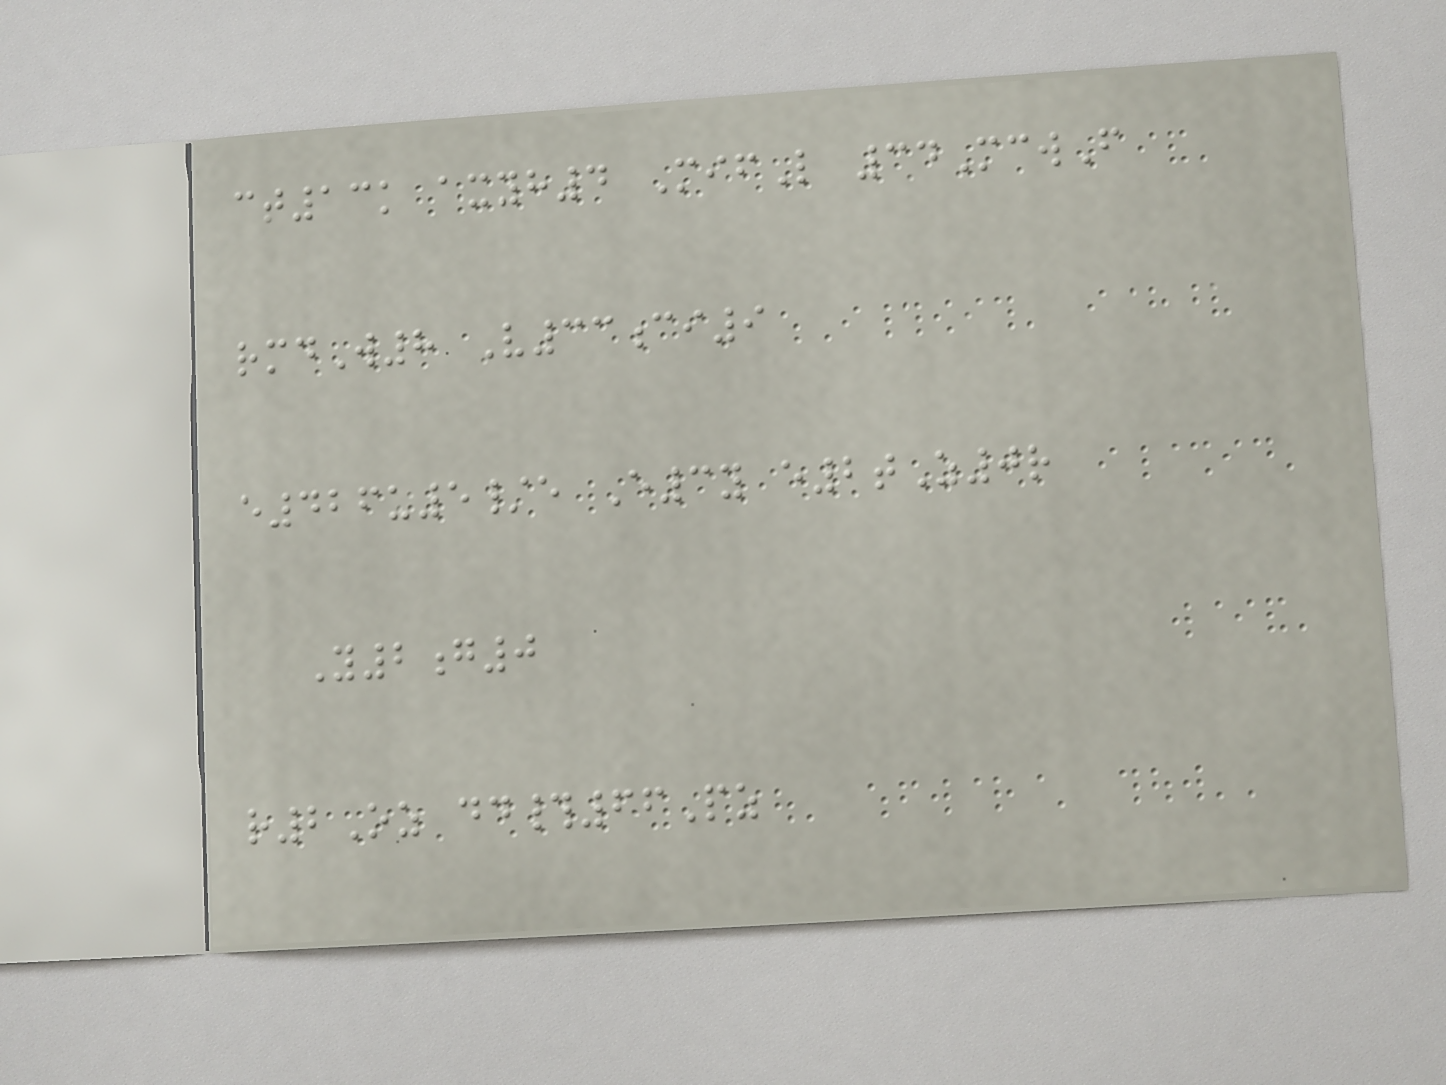ct13k axyh4 MifL 34McwF
rmdW8 V33ci9
e426u5/e E3y e2tZ0r
Y2g0
r2Oz dd#66Pz
